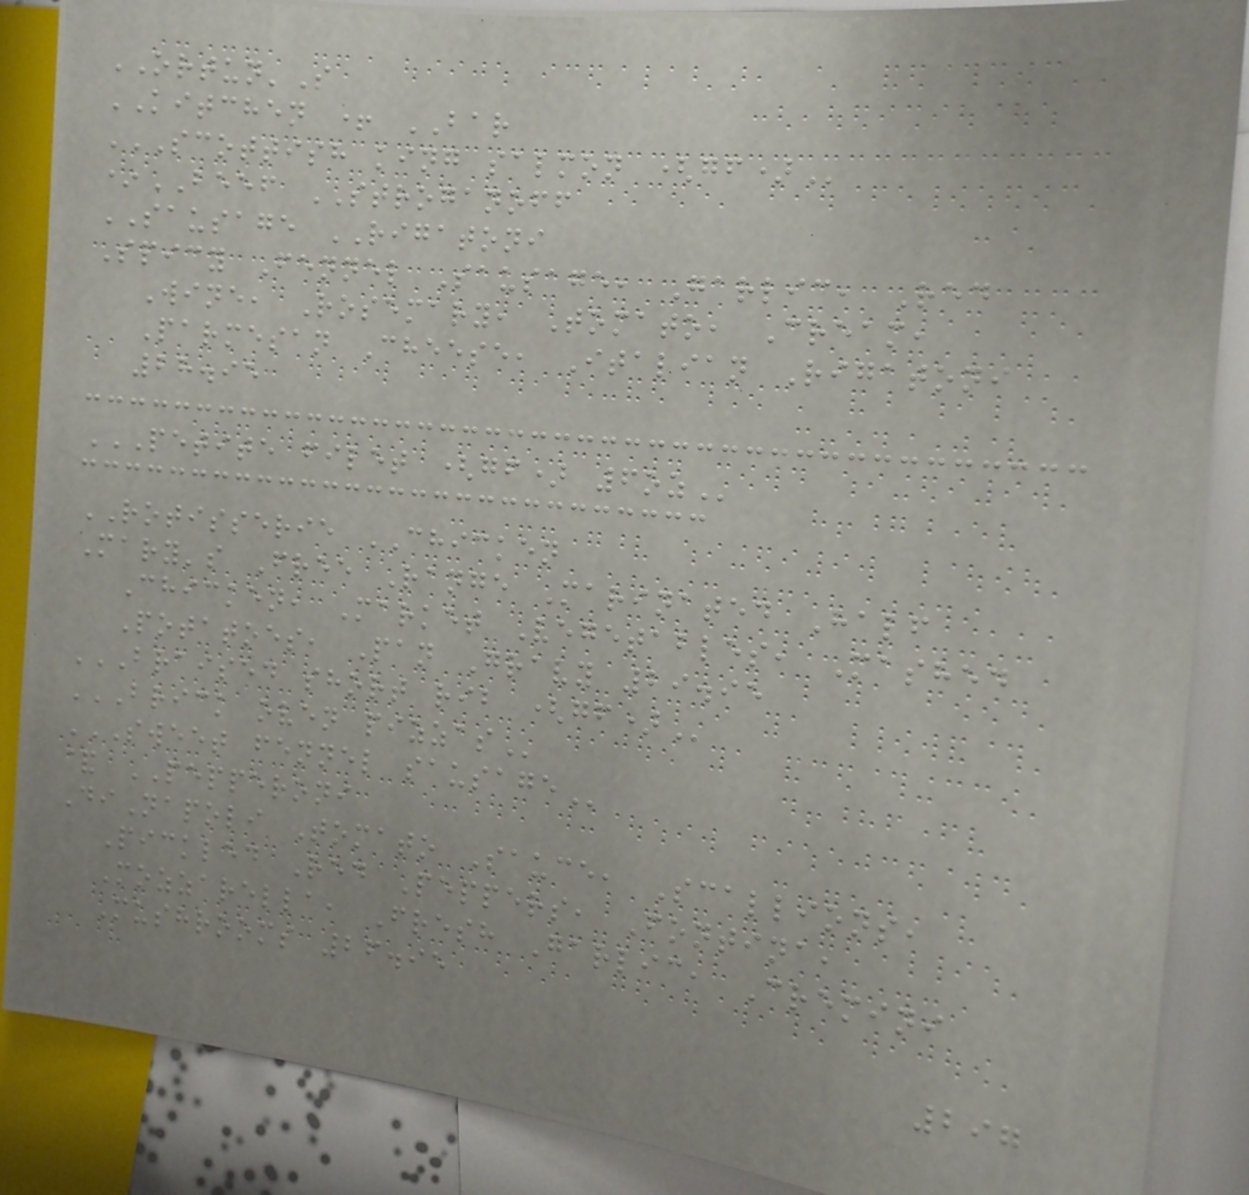ORTUN'S
KITCHEN + BAR
SCOTTISH KING SALMON (GF)
*BEEF STROGANOFF
SAUSAGE RIGATONI
Spicy Fennel Sausage, Garlic, Red
Wine, Rosemary, Tomato, Cream,
Parmesan Cheese, Italian Rigatoni
28.95
PETITE FILET (GF) 6OZ
ROTISSERIE CHICKEN
Mary's Free Range Marinated Half
Chicken, Market Vegetables, Mashed
Potatoes, Pan Gravy 29.95
BRAISED SHORT RIB (GF)
BRICK OVEN PIZZAS
SWEET FENNEL SAUSAGE
& PEPPERONI
DiNapoli Tomato Sauce, Scallions,
Pickled Red Peppers, Fontina,
Mozzarella, Fresh Garlic, Cremini
Mushrooms 26.95
297
